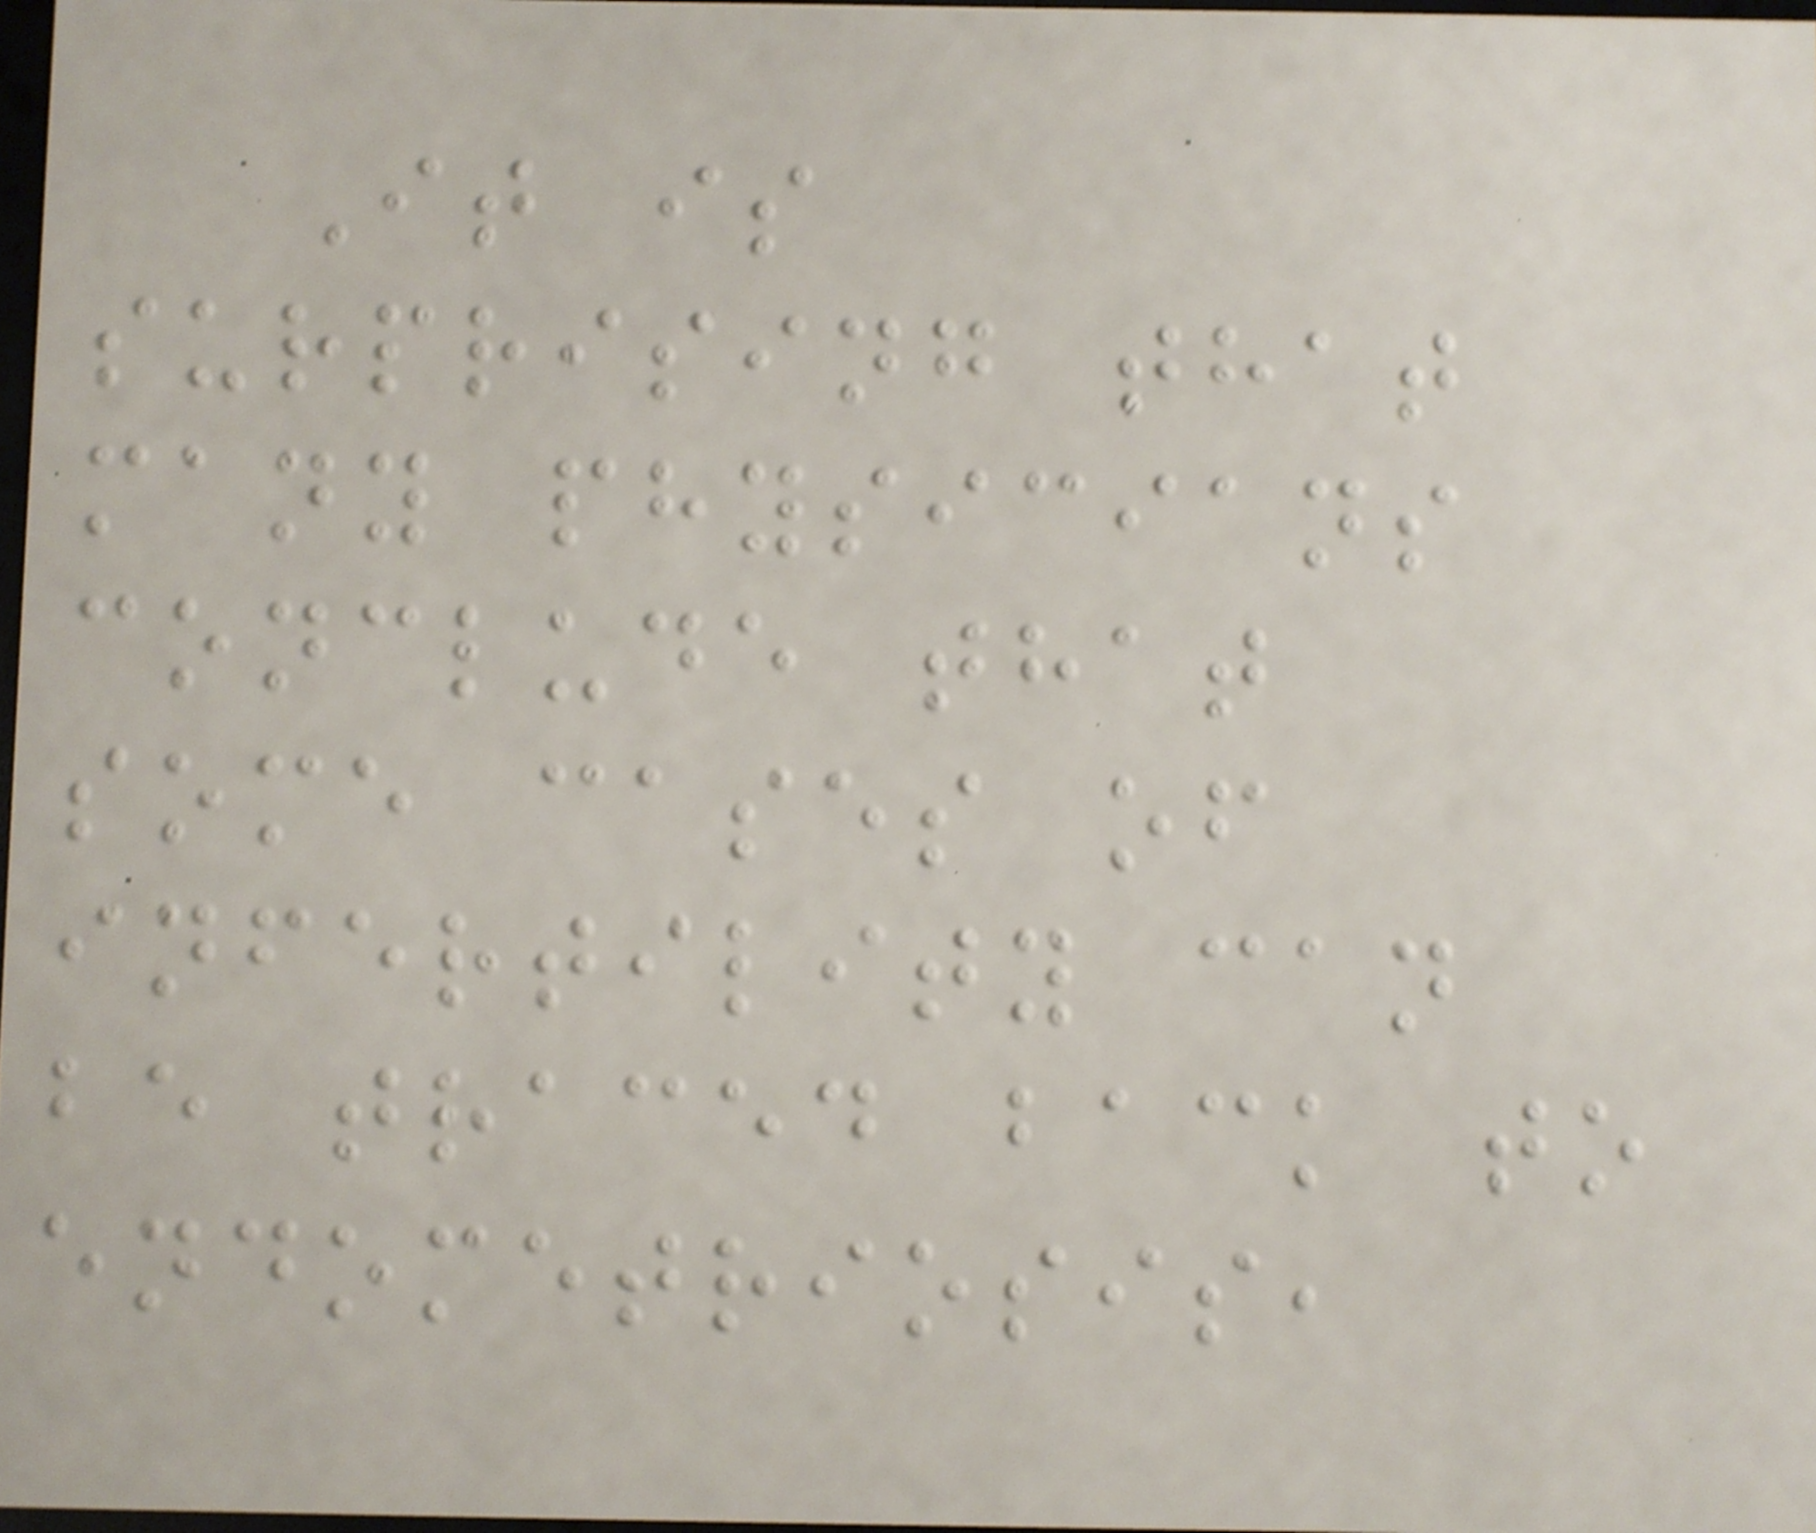It is
surprising that
many physicians
conclude that
some cases of
infertility can
be traced back to
endometriosis,
